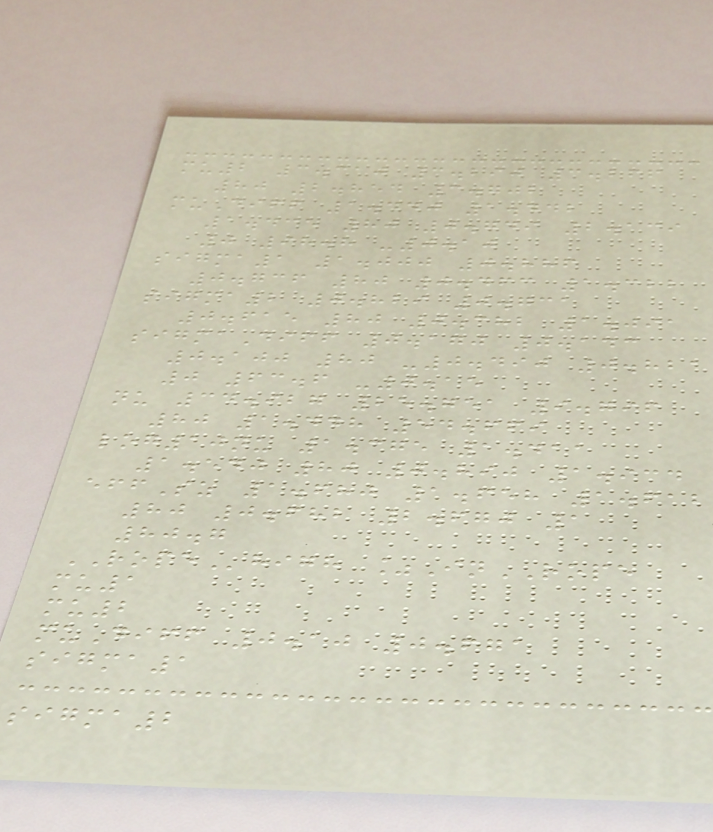mu2 3.310 3.290 3.266
80 2.854 3.702
muDiff 1.440 1.442
1.435 80 0.749 2.139
0 98.8 -0.10
sigma1 1.000 0.886
0.736 80 0.463 1.322
sigma2 0.829 0.731
0.615 80 0.382 1.091
sigmaDiff 0.170 0.143
0.100 80 -0.490 0.821
0 63.6 -0.15
nu 34.927 25.751 9.796
80 1.448 54.669
log10nu 1.375 1.411
1.540 80 0.890 1.934
effSz 1.680 1.658 1.612
80 0.682 2.670 1
80.7
ROPEhigh %InROPE
mu1
mu2
muDiff 0.10 0.671
sigma1
sigma2
